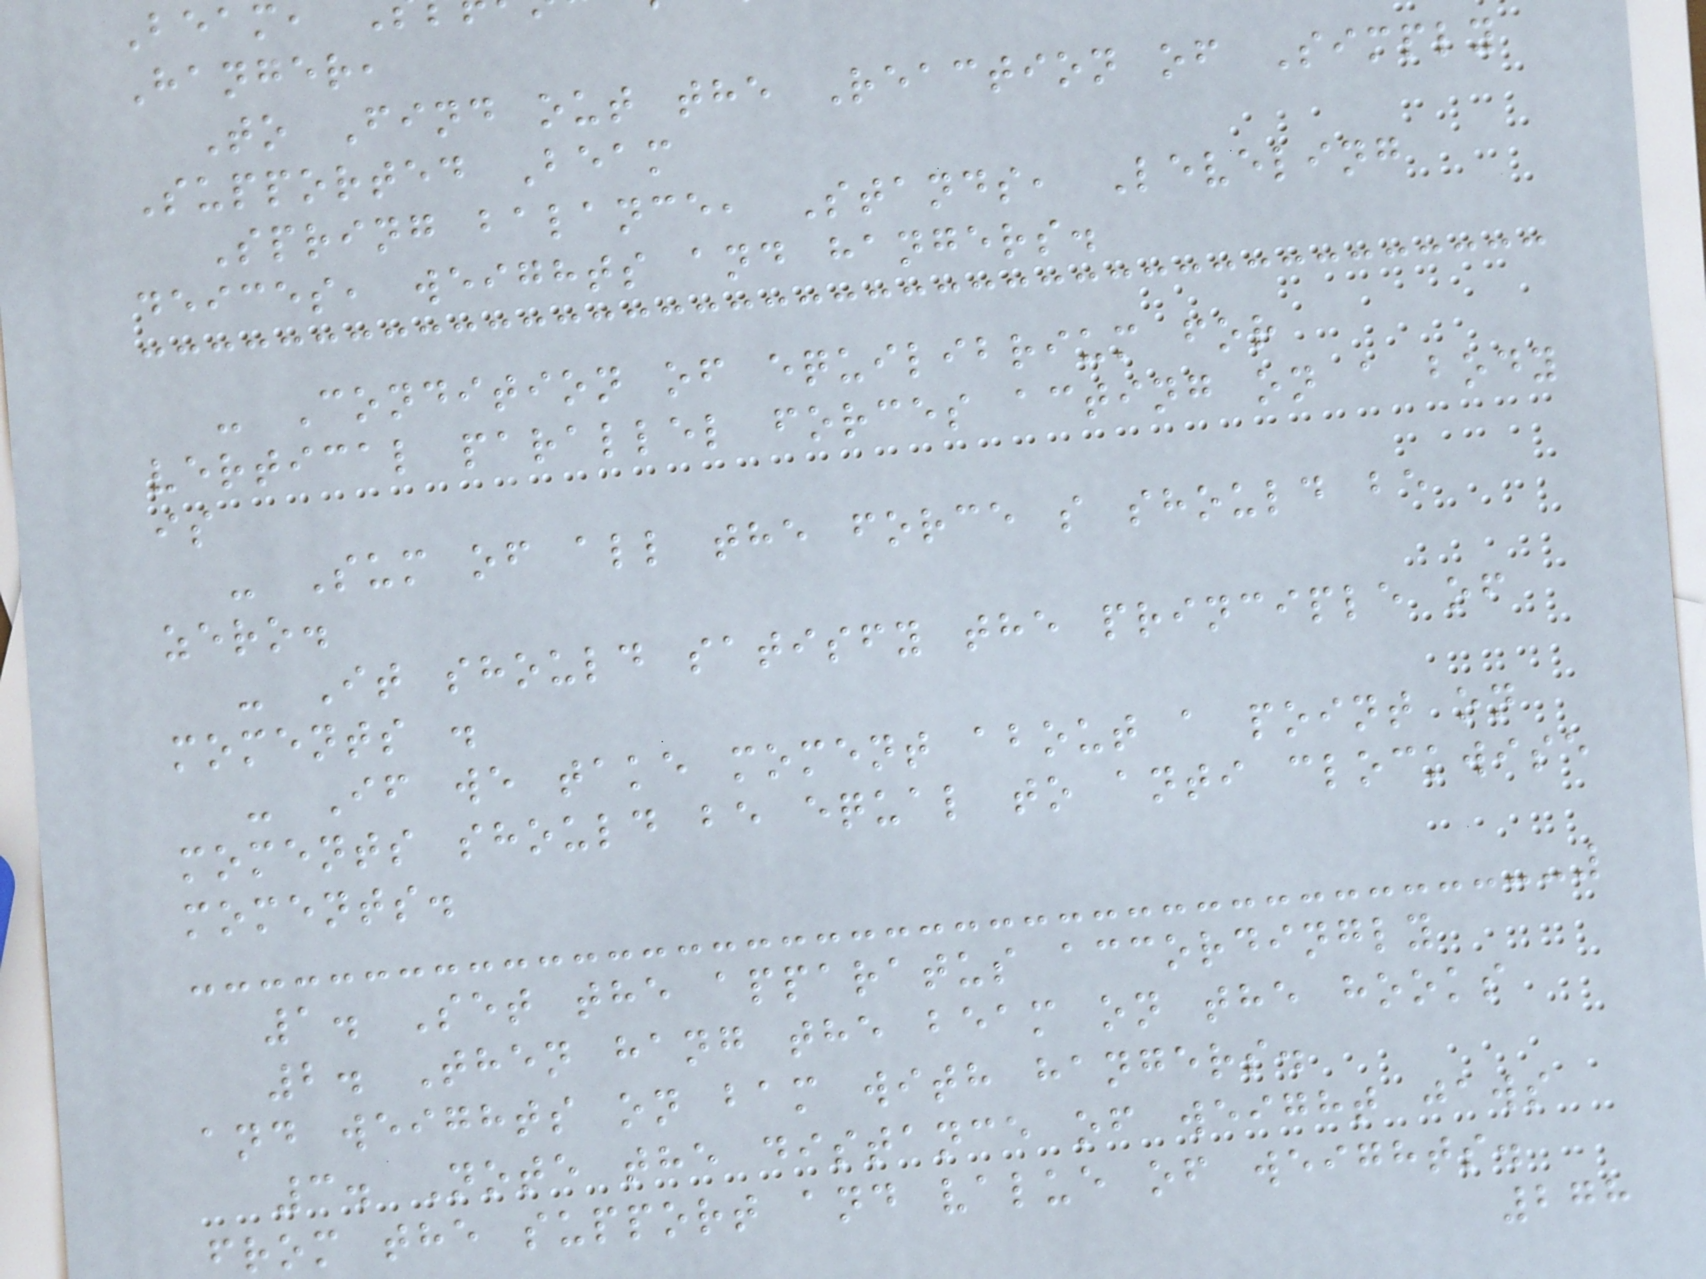Hanger,
To Find out the Reaction of Simply
Supported Beam
Spring balance, Stands, Leveling
deices, weights and hangers.
- Condition of equilibrium for
vertical parallel forces acting on a body
is
- Sum of all the force s should be
zero.
- It should satisfy the principle of
moments .
- If we take moment about a point on
moments should be equal to anti clockwise
moments.
1. Set the apparatus accordingly
2. Then hang the beam on the hooks
and weights on bam with hangers.
3. Note the distance of weight jaws
from the support and value of weights.
278
